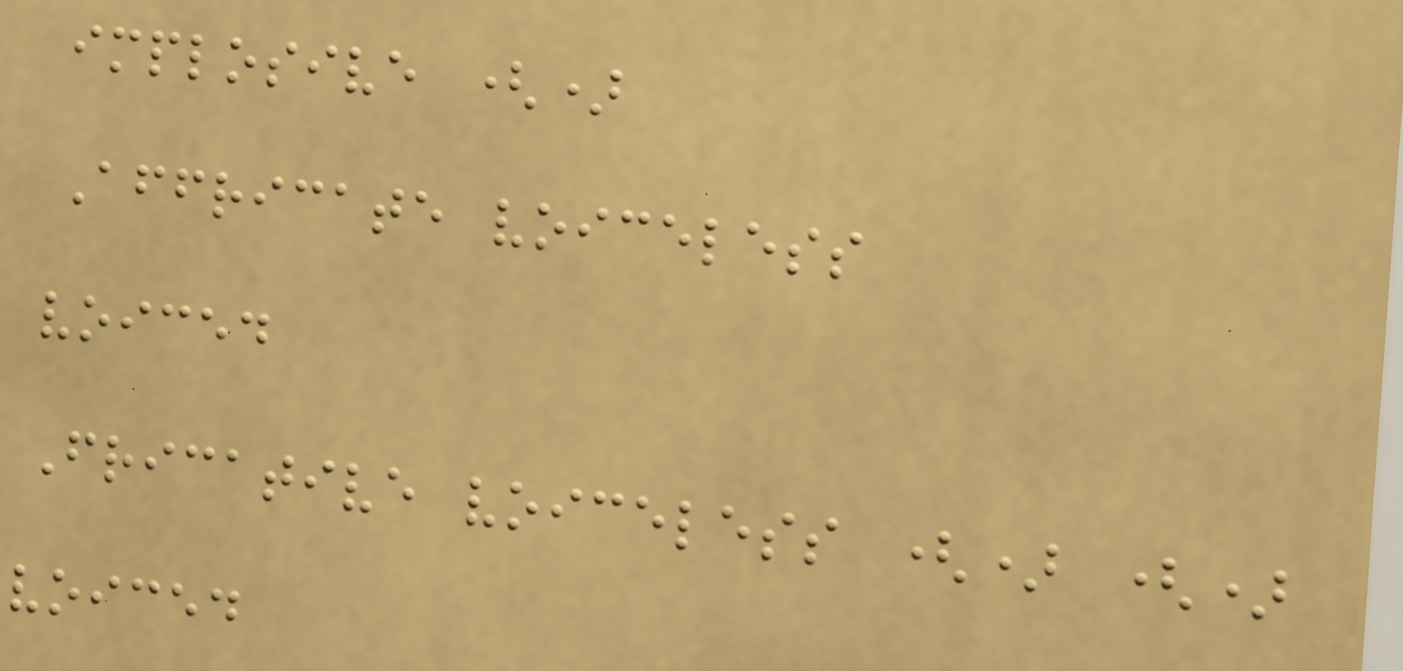implosive ()
Affricate voiceless
voiced
Fricative voiceless () ()
voiced
